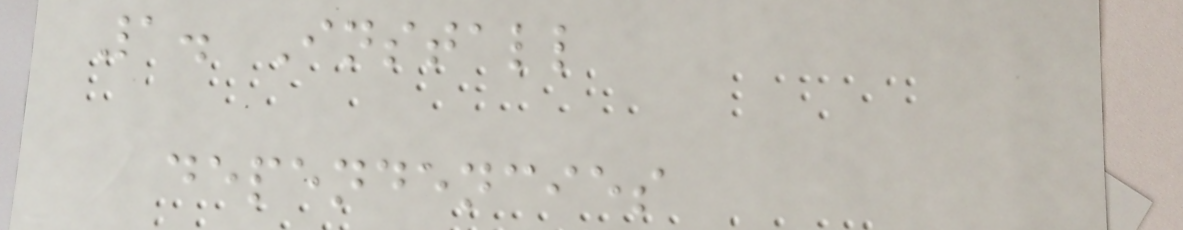1. Install
dependencies
